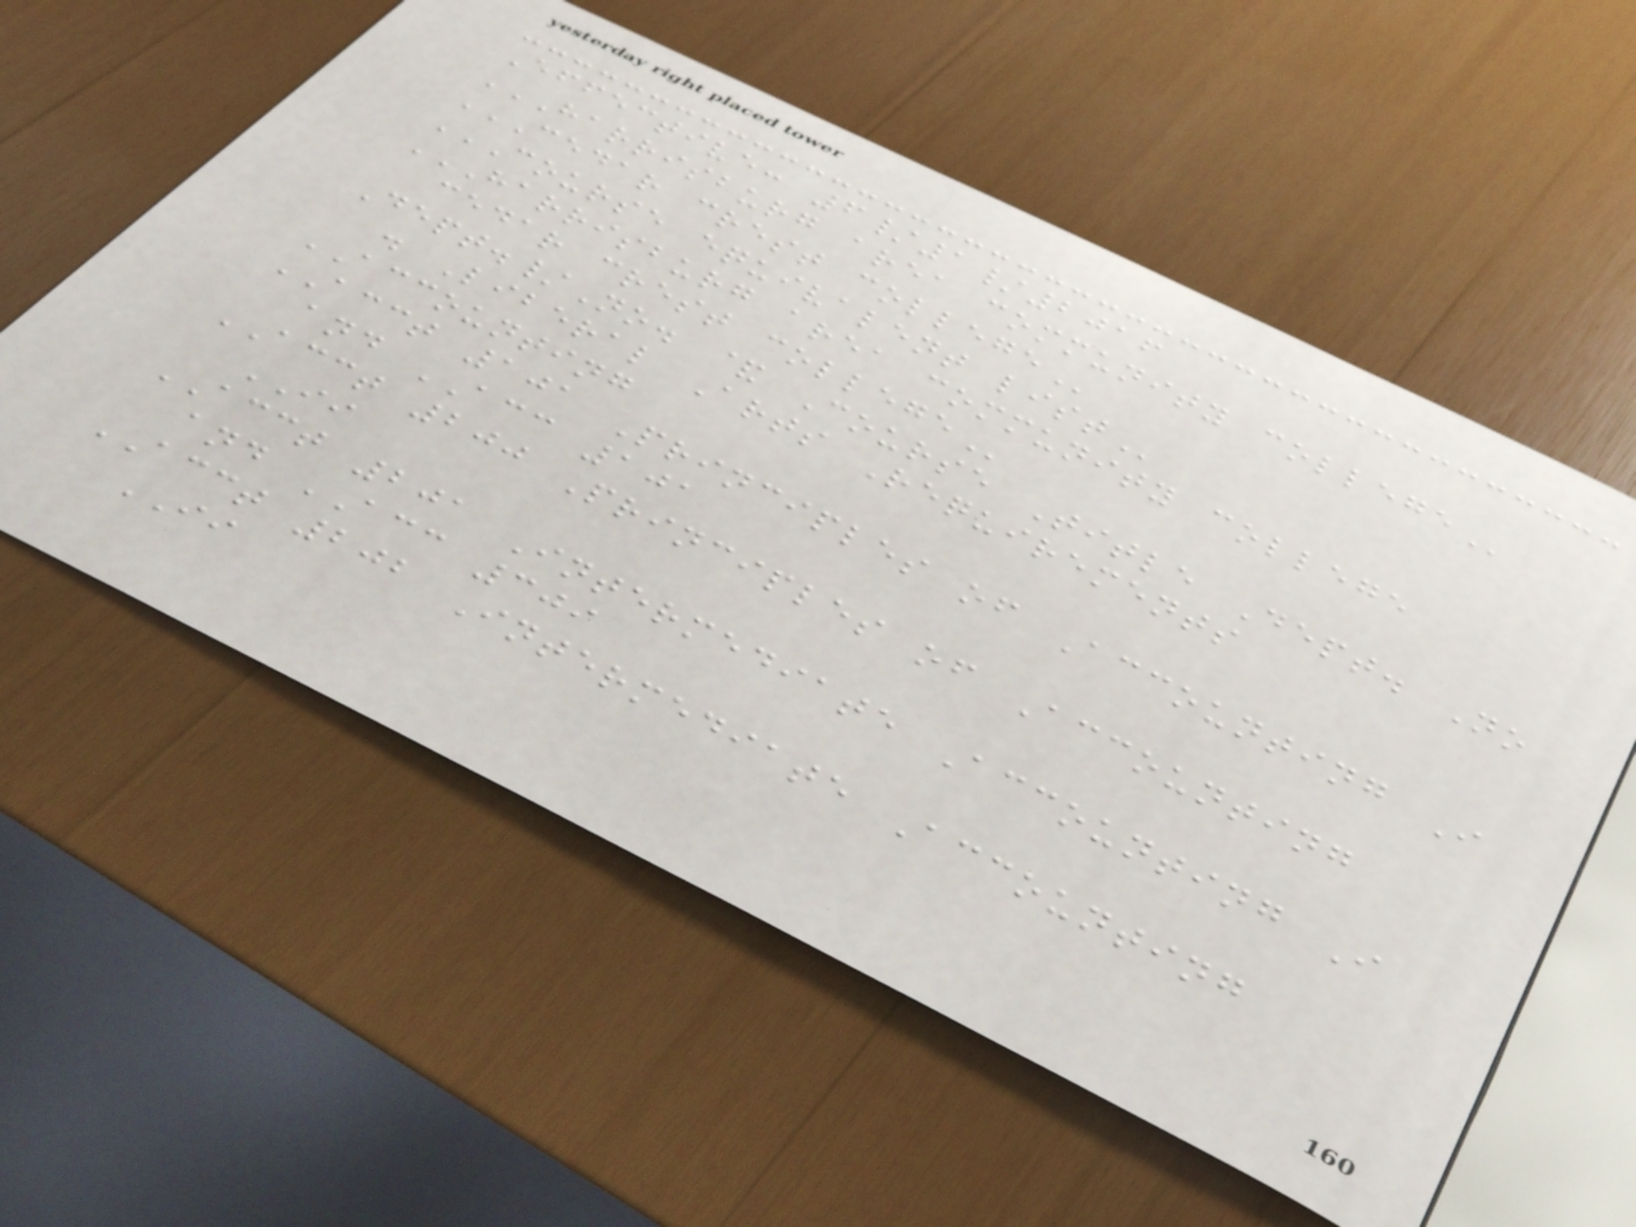Effective: 6/1/2016
HARRISBURG AREA COMMUNITY COLLEGE
CEDAR CREST COLLEGE
COURSE EQUIVALENT LIST
HARRISBURG AREA COMMUNITY COLLEGE
CEDAR CREST COLLEGE
Dept./No. & Course Title Dept. No
. Liberal Arts Requirements
ACCOUNTING
ACCT 101 Principles of Accounting I
and ACC 101
ACCT 200 Principles of Accounting
II
ACCT 201 Intermediate Accounting I
and ACC 309
ACCT 202 Intermediate Accounting
II
